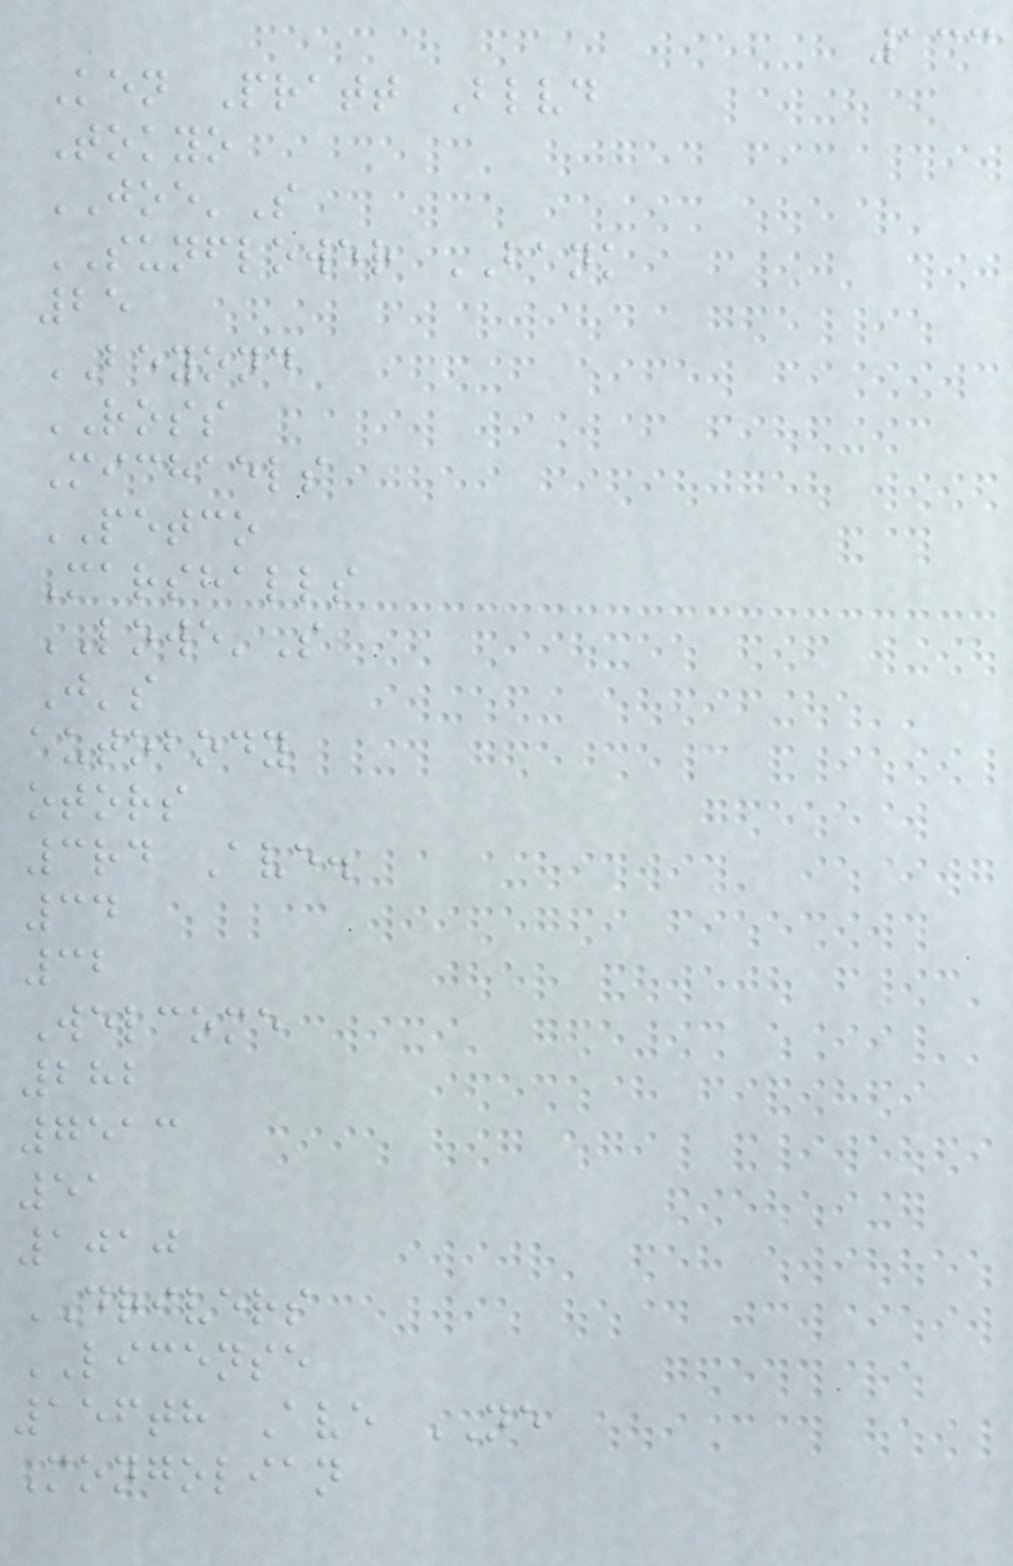133
Ken Pratt Blvd
Tokyo
JOE'S
SUNFLOWER BANK
25
BEYOND
ROSS
Michaels
PETCO
Marshalls
LOWE'S
J's
autobody
otors
3rd Ave.
34
32
Welcome
282
7513
51
1010
DRIVERS
LICENSE
156th Ave NE
Mongolian
